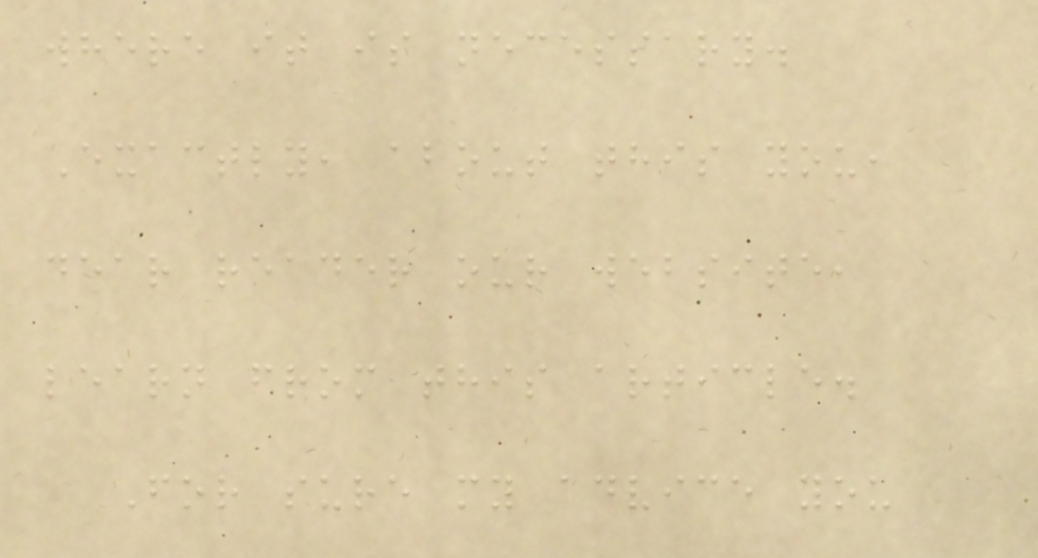where it is necessary.
Exactly, about this you,
dear reader our website,
learn from this article.
For sure my advice you
